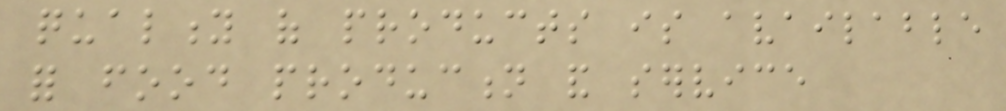quality of products is available
for food production and service
